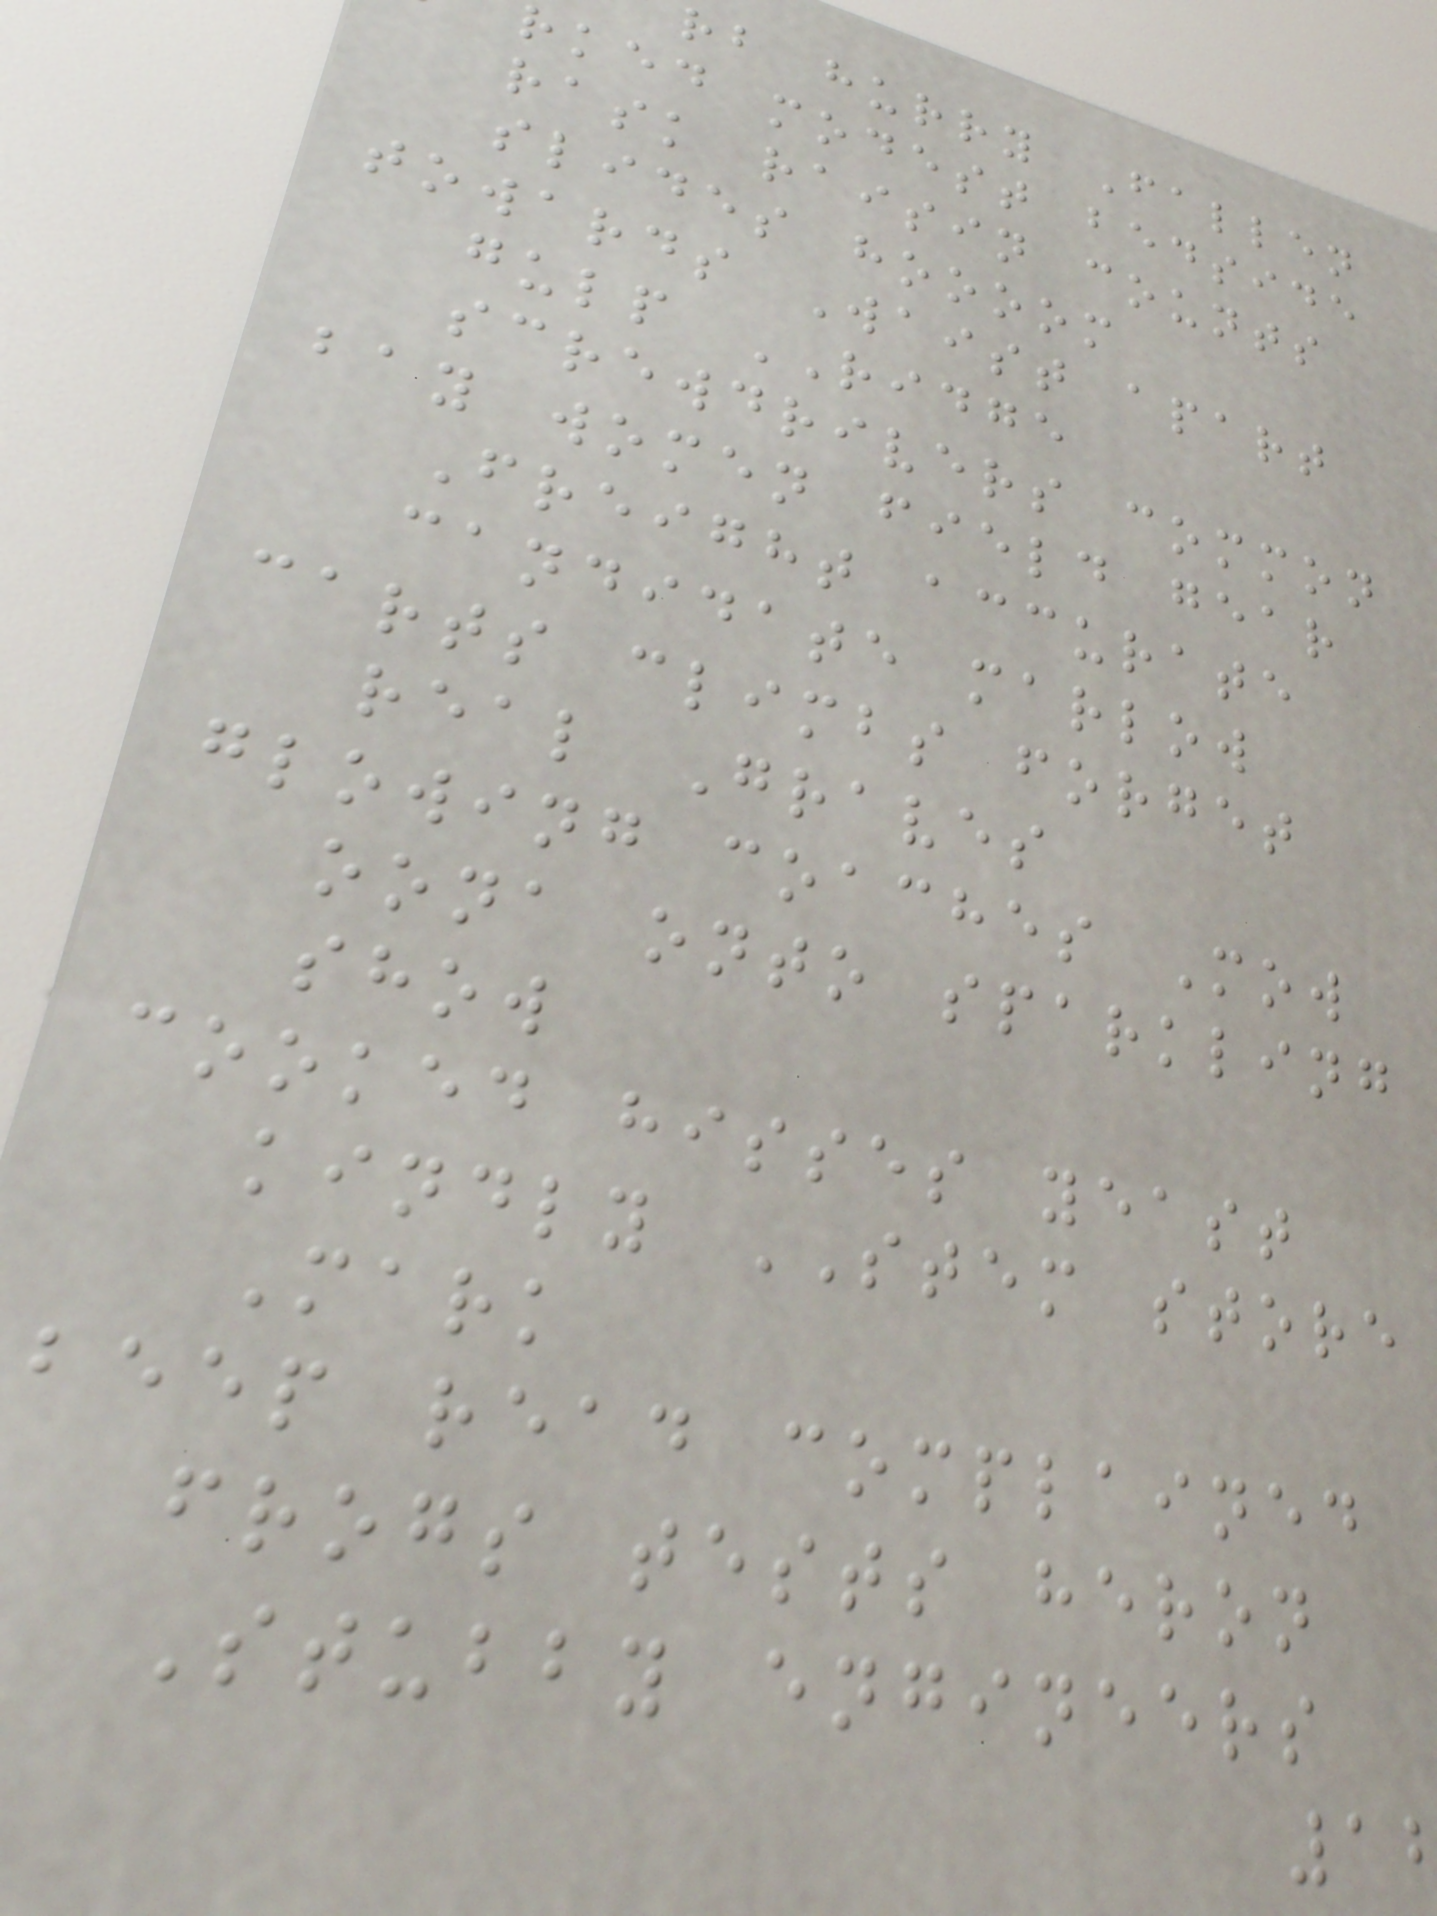rb hurry Fallen
rked modest bedside
rask raisin counts
slides hoooom
towards Waist apart
gulp RIDGE
screwdrivers common
bay women field gear
Freight accurate
candidate marlow
carts climbs forget
real Graves
glowing coaches Mow
oona onto sparkling
show
cooked hisses yeast
kindly STEM store
Mark
beep read complained
frogs tests heron
Stubby engineers
